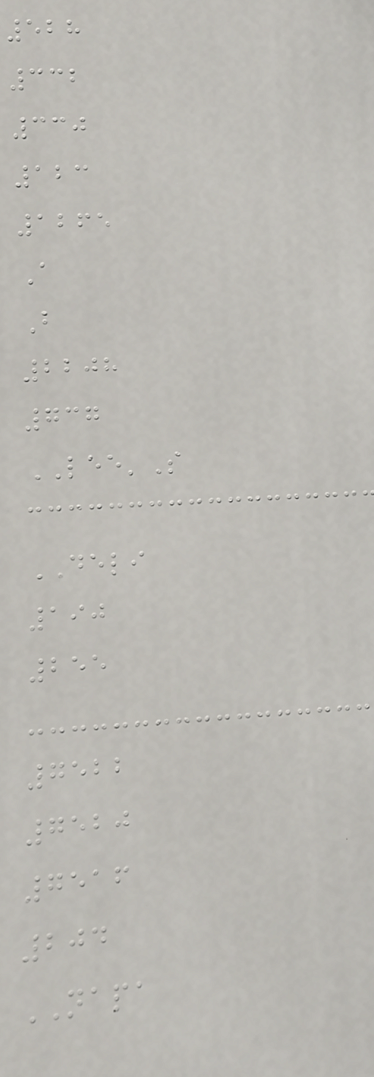528
332
330
123
1265
A
B
2208
737
LEE'S
DELI
190
255
7522
7520
7516
204
NAPA
